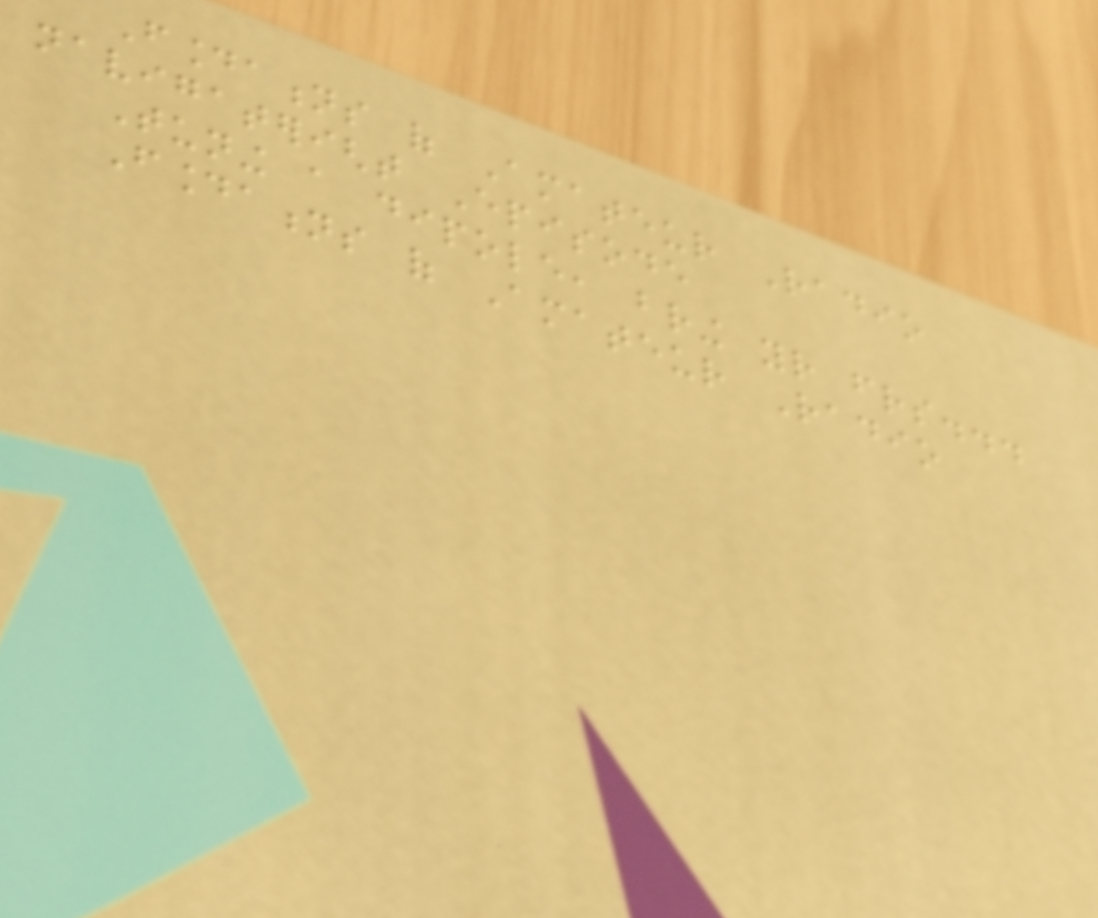Foundations of Amateur Radio
navigateright Episode
Tuning a dipole, bring your friends...
Foundations of Amateur Radio
